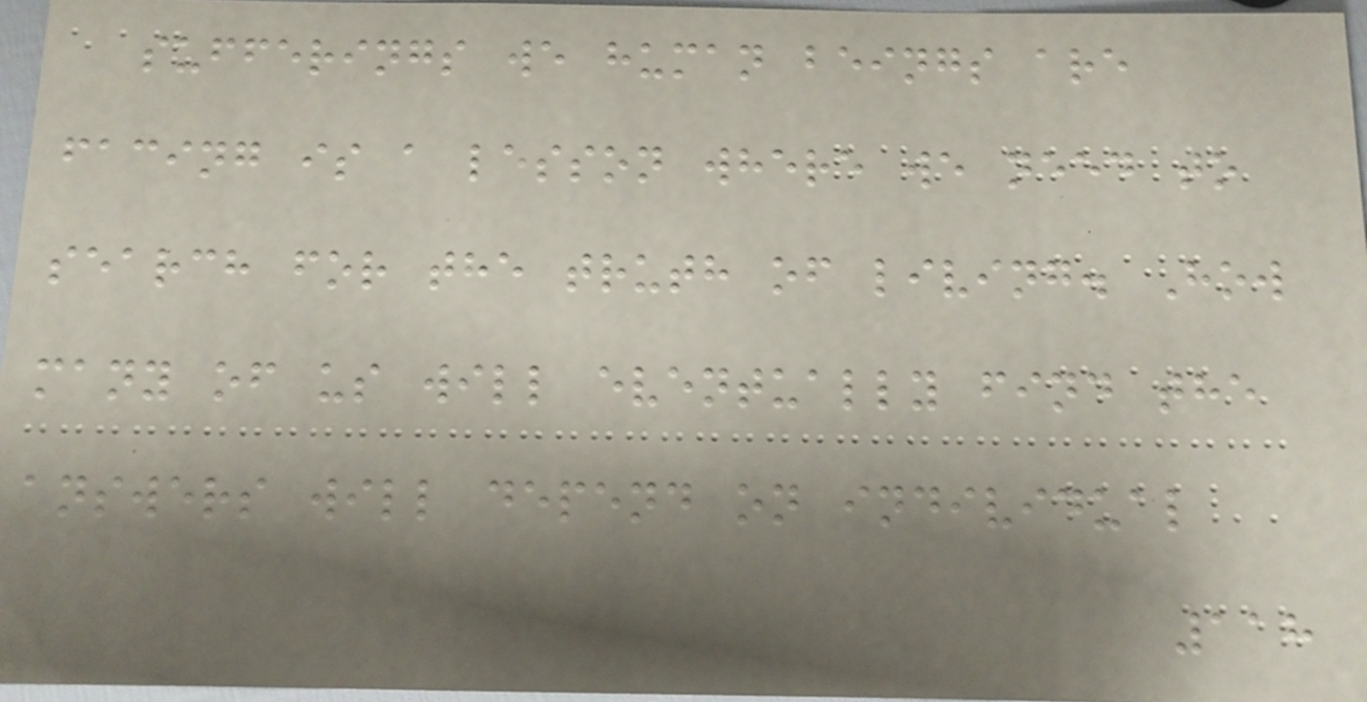sufferings we human beings are
facing is a lesson where we need to
search for the truth of living. How
many of us will eventually find the
answers will depend on individual
118
